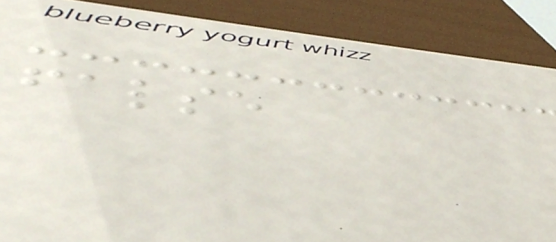false
